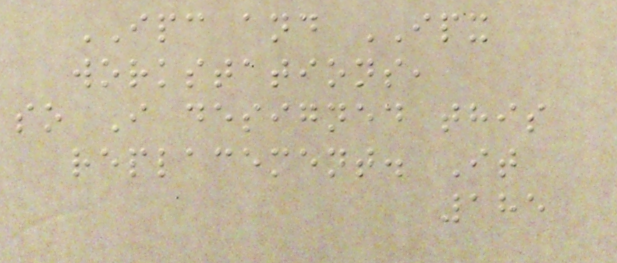IPC and IPX
workstations,
so I designed this
replacement. It
185
